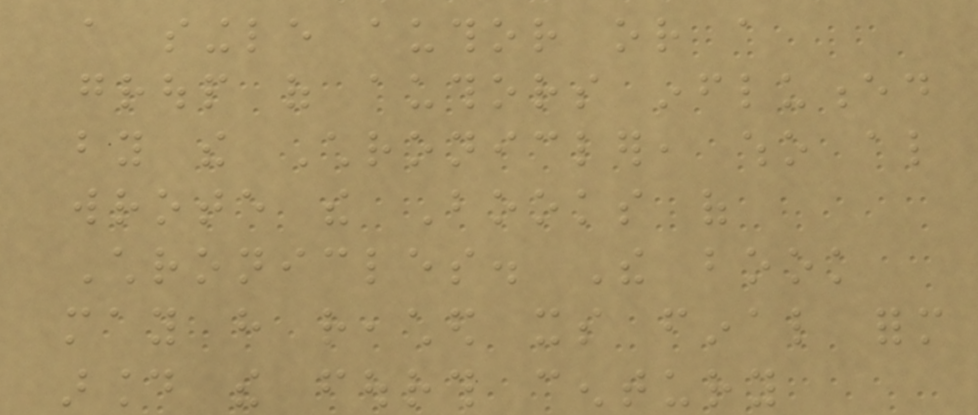a single author or a
group of authors influenced
by the Chronicler, who also
wrote the Books of
Chronicles. The book
may have reached its final form
around the fourth century
